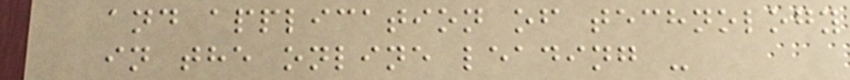and application of technology
in the online leading -
